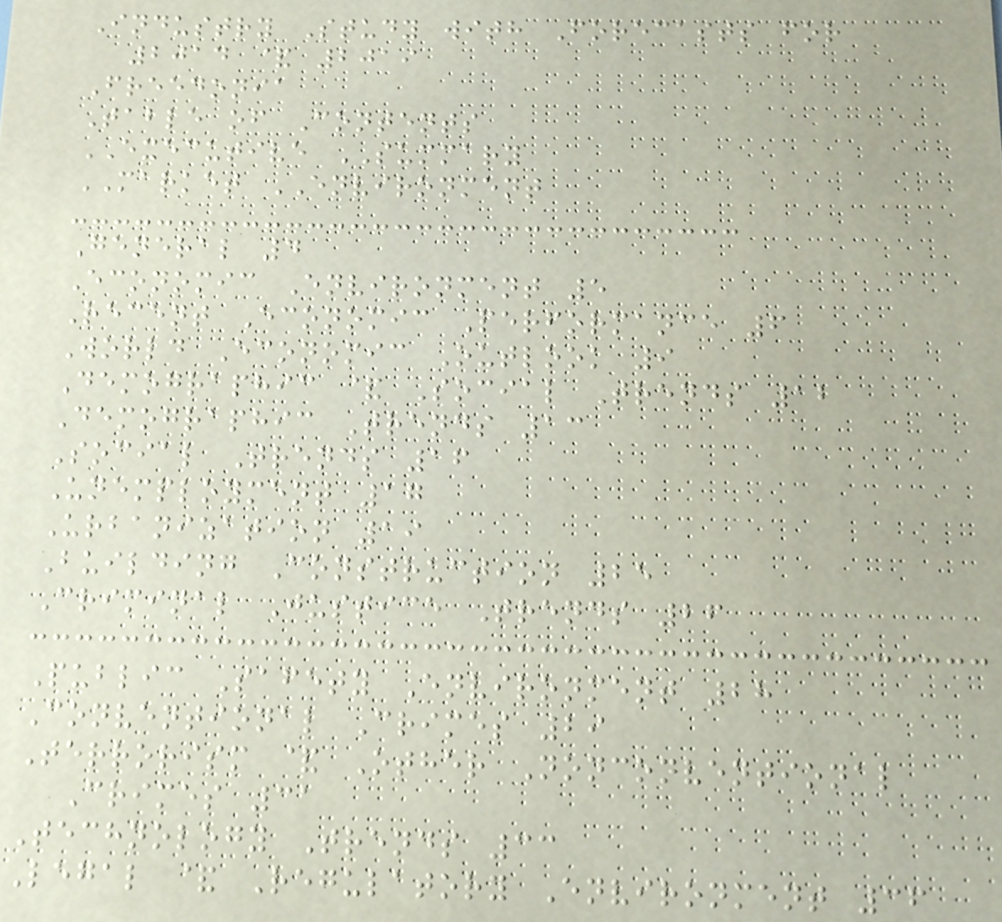Industry Study with Forecasts for
2014 & 2019
Freedonia
Table of Contents
EXECUTIVE SUMMARY
MARKET ENVIRONMENT
General 4
Economic Environment 5
Recent Economic Performance 6
World Economic Outlook 9
Demographic & Social Trends 12
Demographic Trends 13
Social Trends 16
Unemployment 17
Urbanization 19
Building Construction 25
Criminal Justice Trends 26
Public Safety Environment 28
Conventional Crimes 29
Terrorism & Other Nonconventional
Crimes 31
Technology Trends 33
Legal & Regulatory Environment 36
